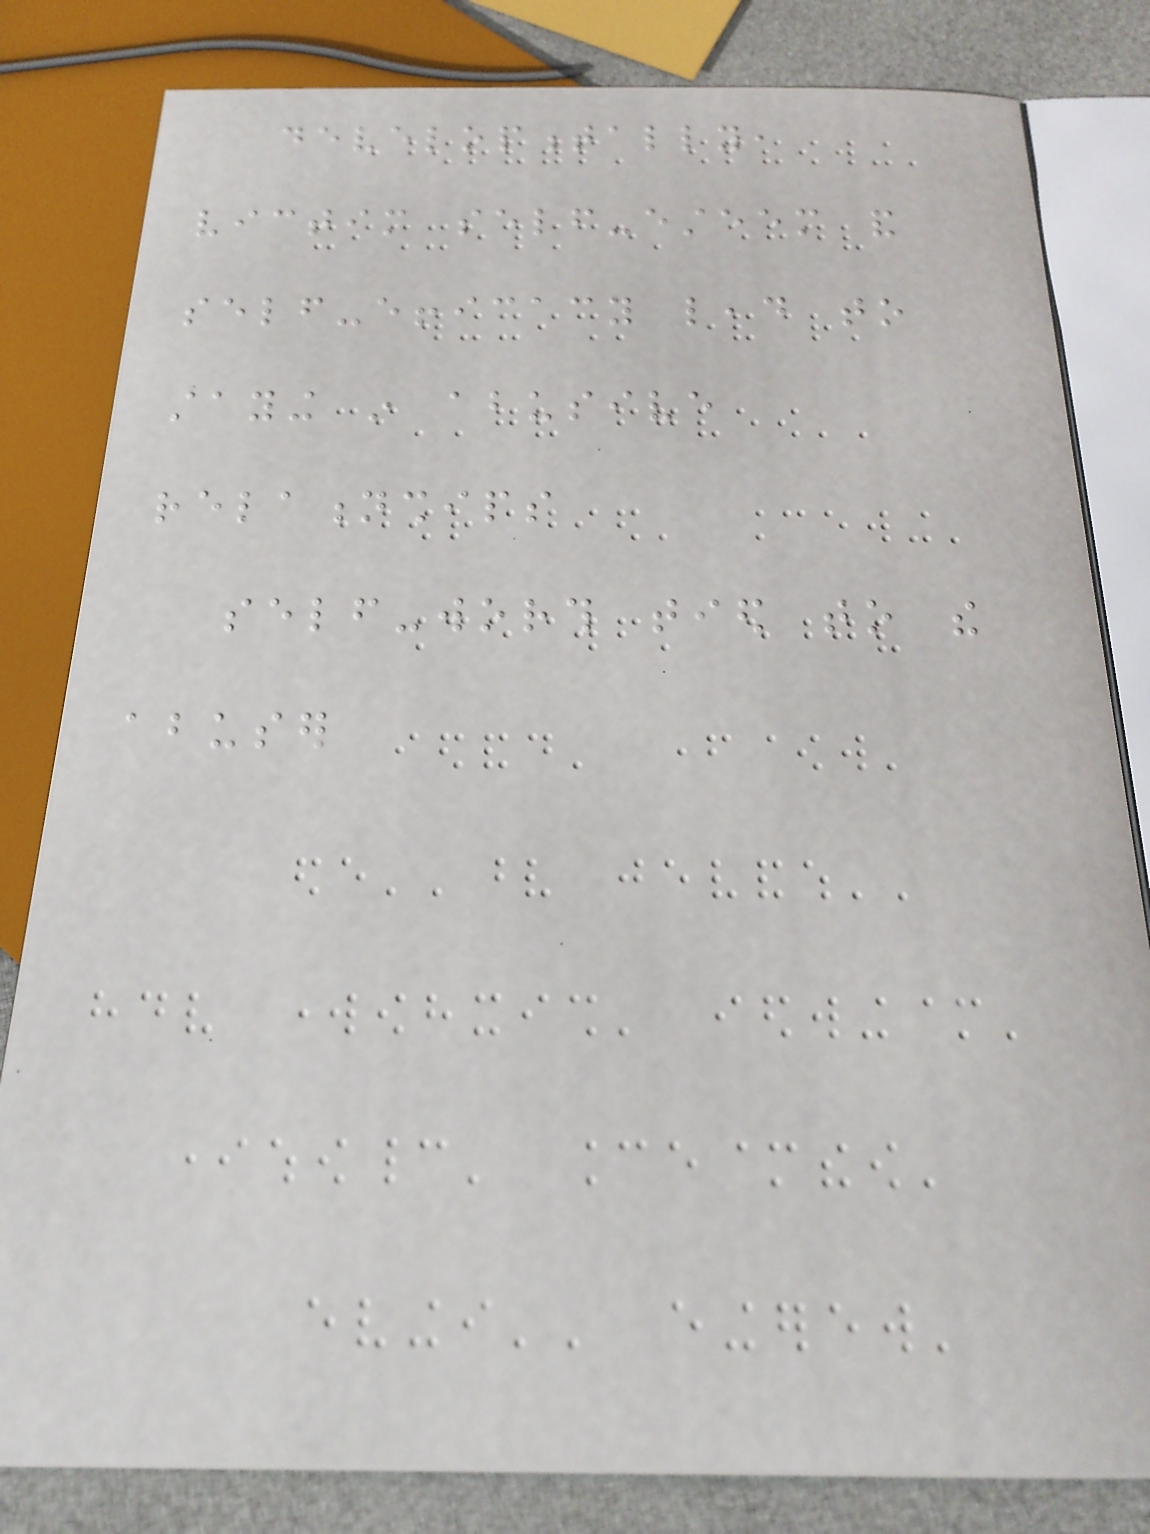developmentally,
victim self-esteem and
self-efficacy lead to
staying in abusive
relationships
self-worth tied to the
abuser
